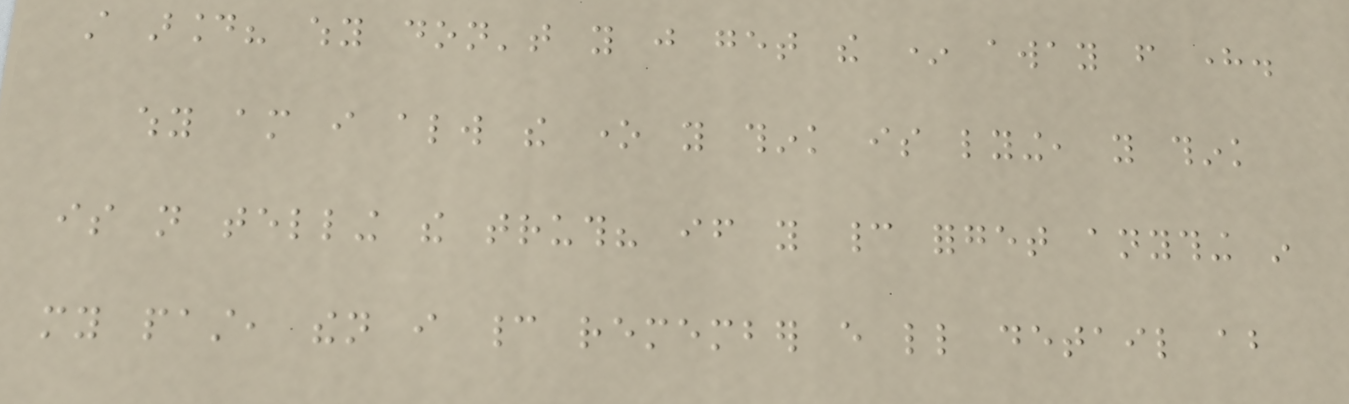still around? why don't you just get the * away from here.
why am i always the one you think is lying, you think
is not telling the truth? if you cannot forget anything in
my past, then i cannot remember every little detail about
